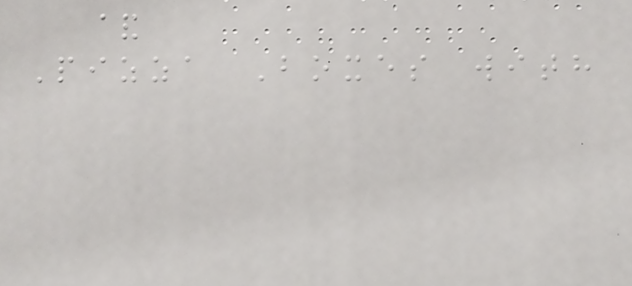&
Pizza Boxes with
